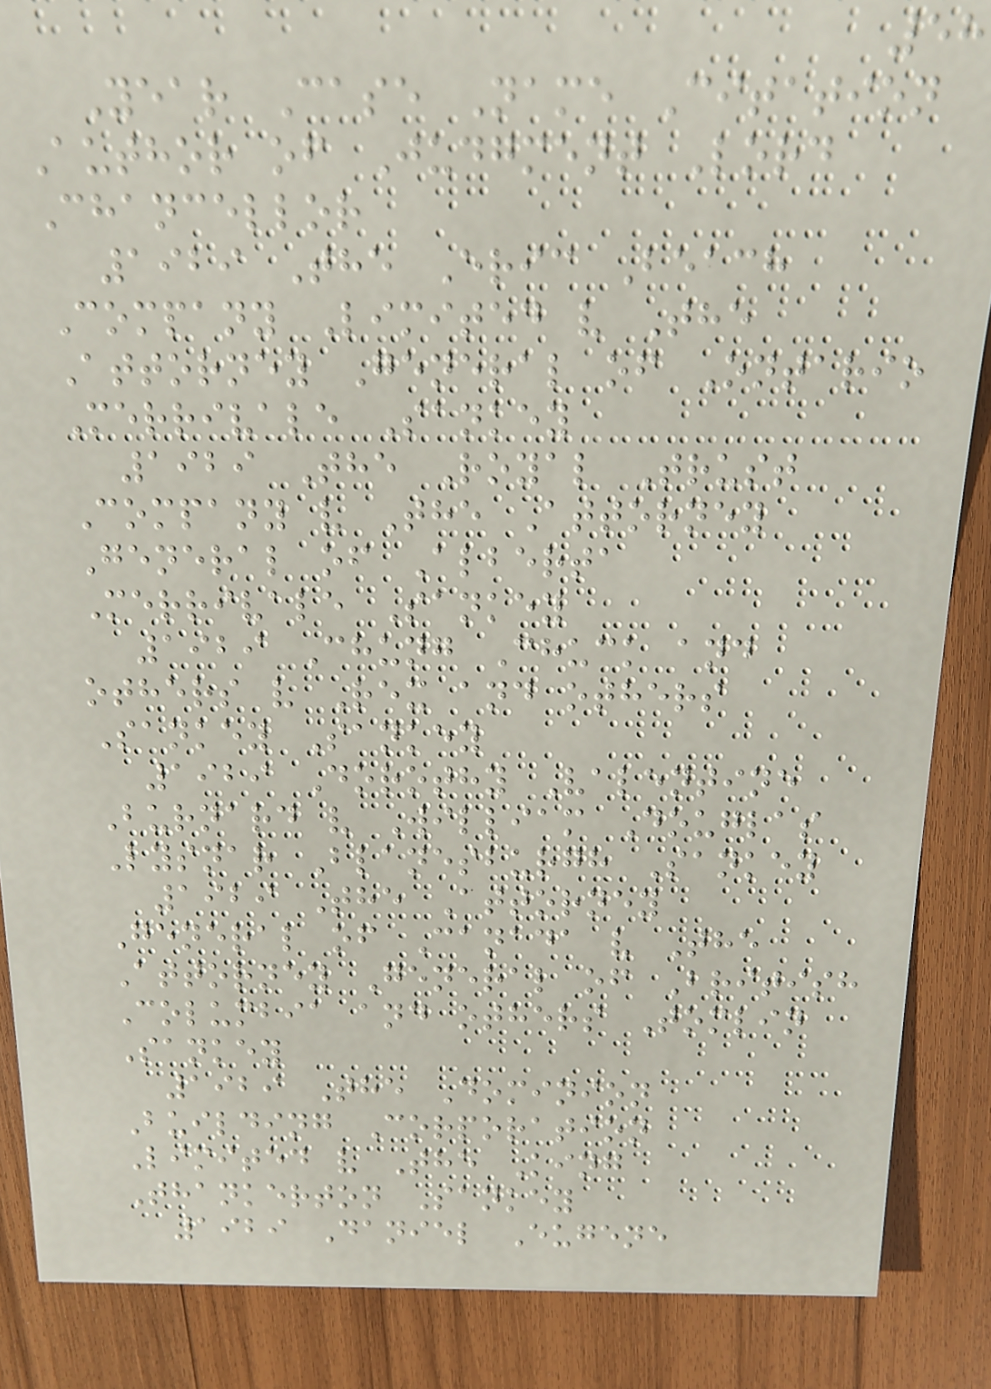58
Year Case Name Citation
Author of Judgment Lord
Chancellor
1929 The Eric Beach
Company Limited v The
Attorney General of Ontario
Merrivale Sankey
1929 The Royal Trust
Company v The Attorney
General of Alberta
Merrivale Sankey
1929 Chung Chuck and
others v Rex and others
Sankey Sankey
1929 Dorothy Valentine
Burnard v William Douglas
Lysnar Blanesburgh Sankey
1929 The Attorney
General of Canada v The
Attorney General of British
Columbia and others Tomlin
Sankey
1929 The Dominion
Building Corporation
Limited v The King
Thankerton Sankey
1929 Daniel Eugene
